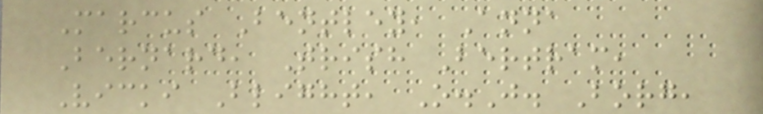Marcus Bentley, Anna
Bernard, Trish Bertram,
Vicki Blight, O.J. Borg,
